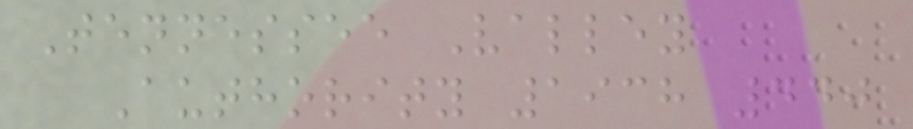Tennessee Valley
Authority 1938 440
